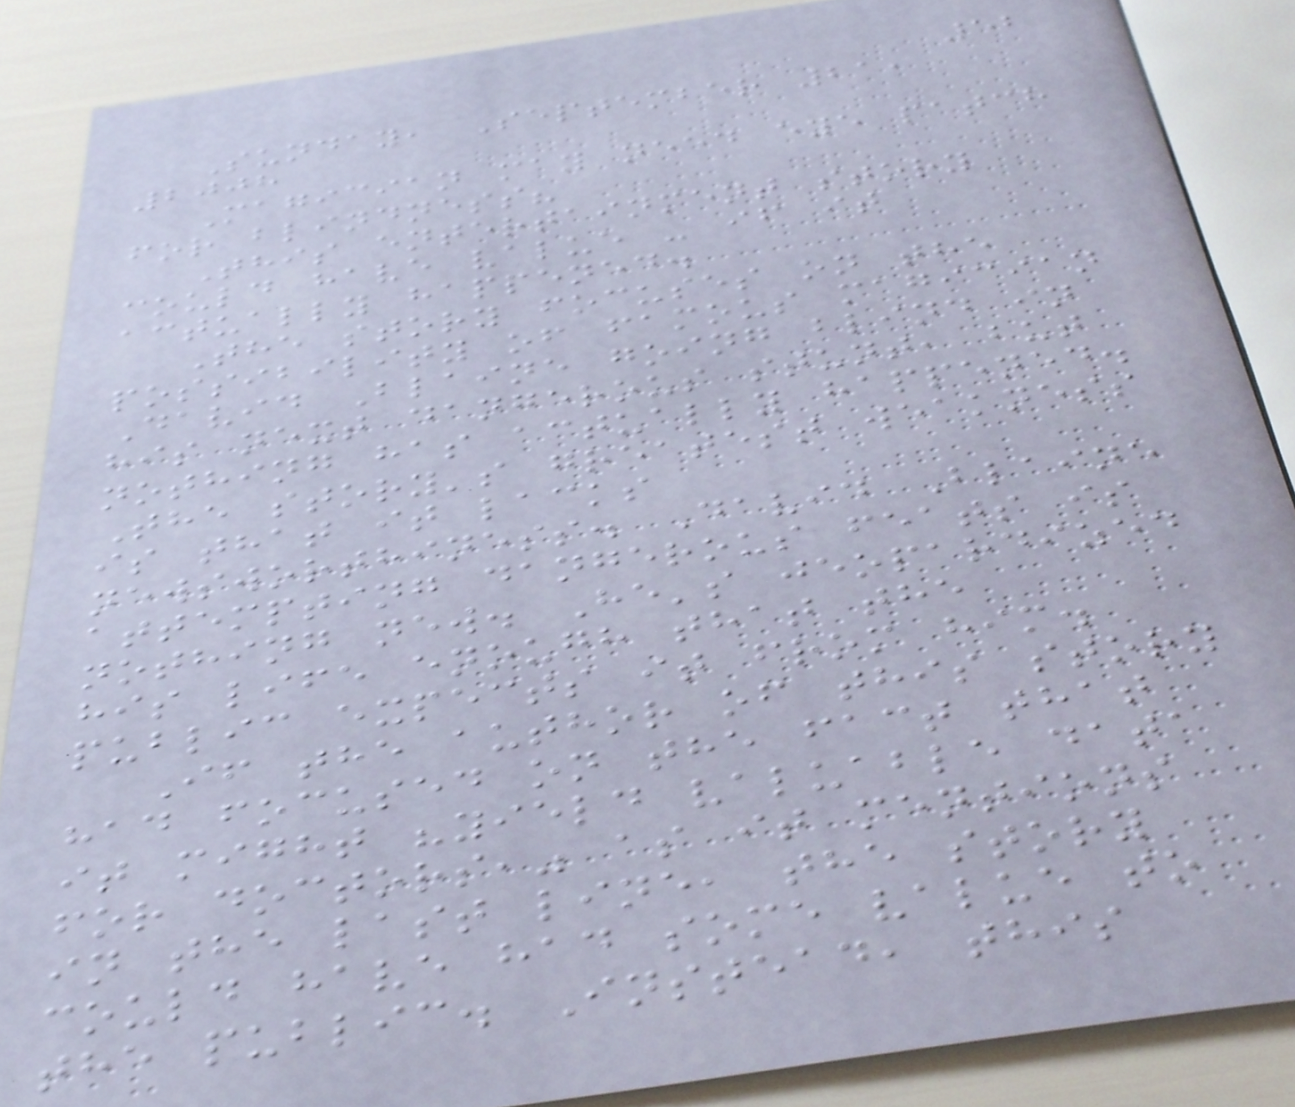52
Sunday, September 21,
2008
Magician may need eye patch
for blindness?
This entertainment story
could have value - if it
actually happened.
The story focuses on the
possibility of famous magician
David Blaine going blind in
his next dangerous stunt, but
nothing has actually happened.
The story's greatest weakness
is that it lacks
newsworthiness. David Blaine
attempting dangerous feats is
nothing new. He's jeopardized
his life enough that the
public expects it from him.
If the author of this story
had focused on the fact that
it might "yield valuable data
for doctors," as it mentions
in the last line, the story
could have had some value to
the public. Instead, this
